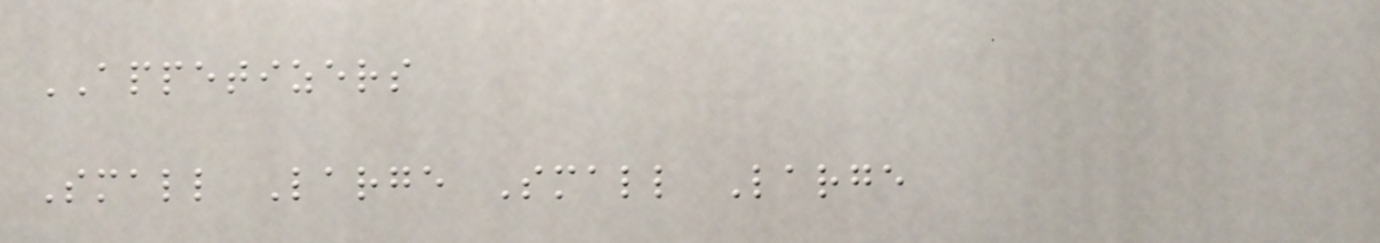APPETIZERS
Small Large Small Large
